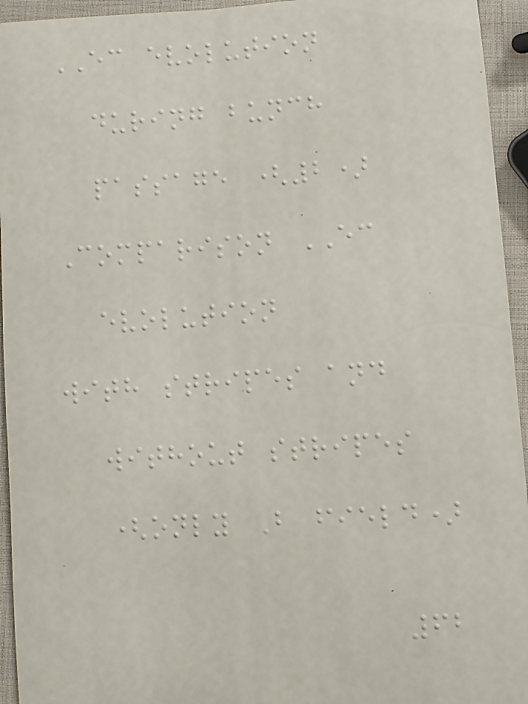EC evolution
during bunch
passage (2)
Comparison EC
evolution
with stripes and
without stripes
(only B field)
62
